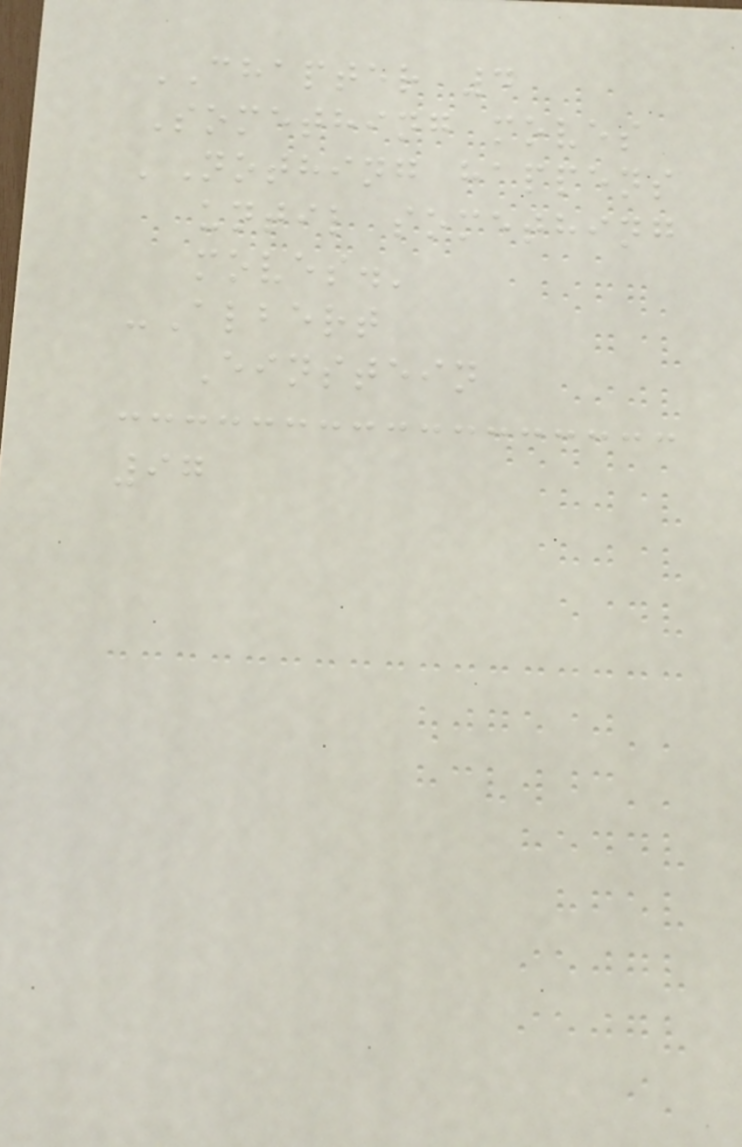CHAPTER 4
Something moves
'Nothing happens
until something
moves.'
-Albert
Einstein
97
